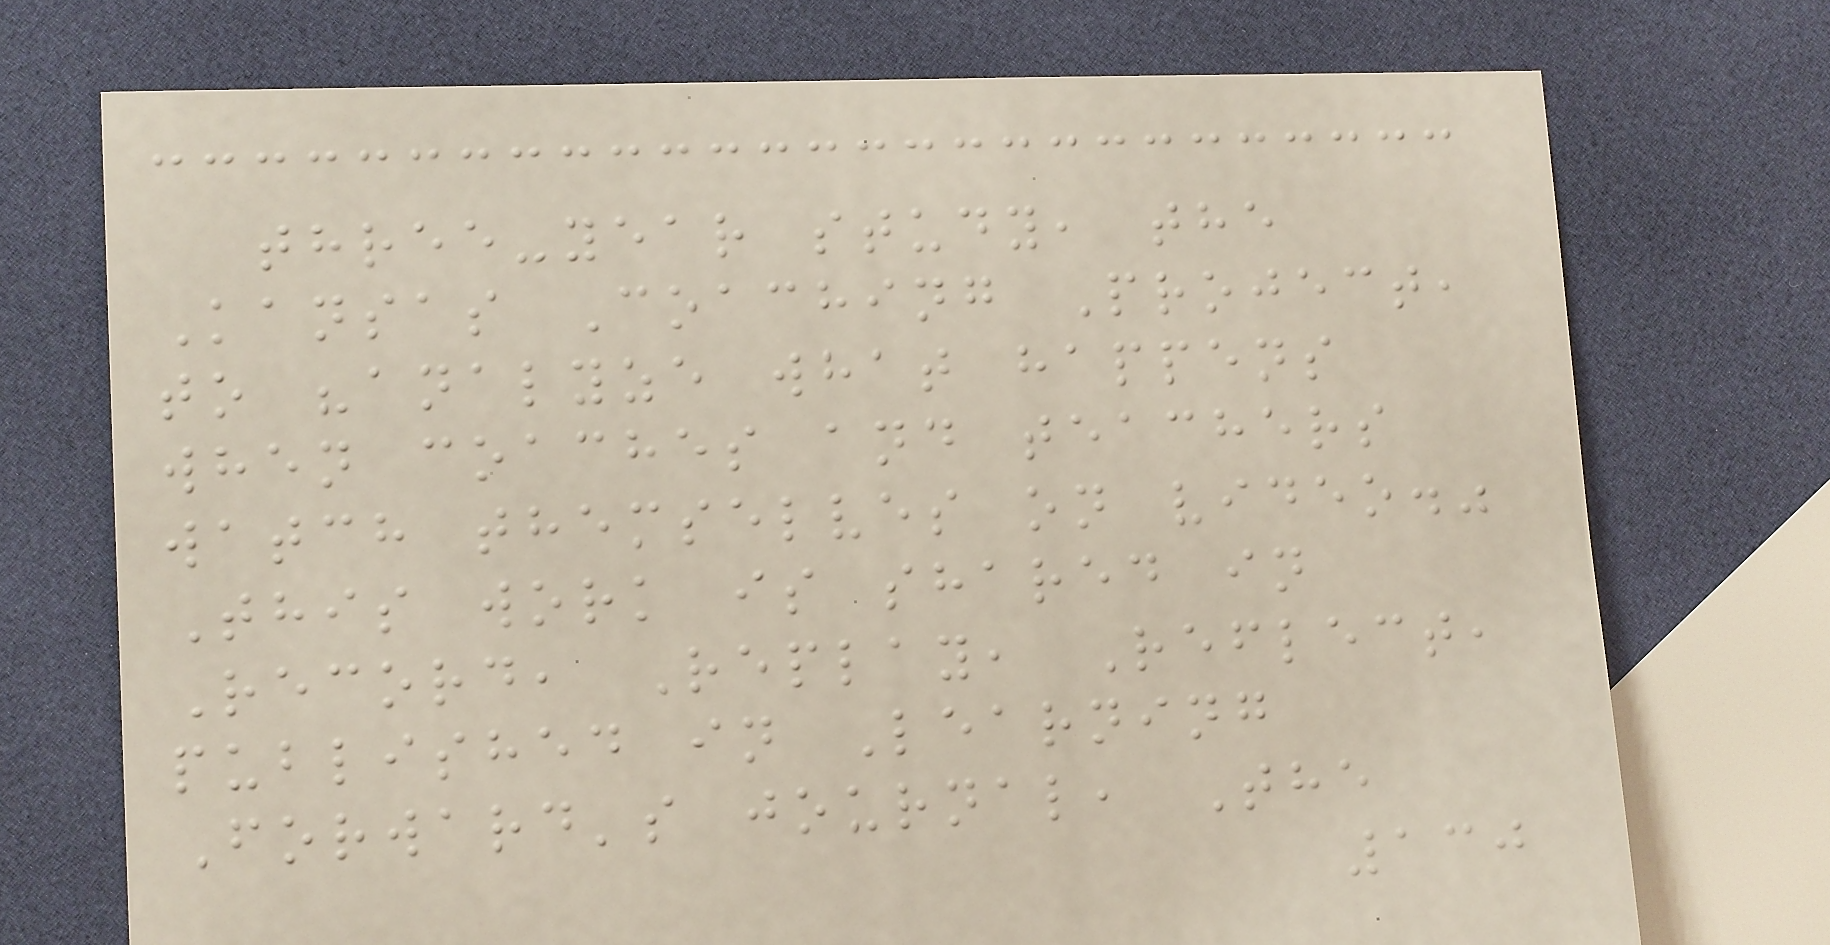three-year study, the
Kansas Coaching Project,
to "analyze what happens
when coaches and teachers
watch themselves on video."
This work is shared in
Record, Replay, Reflect,
published in Learning
Forward's journal, The
130
